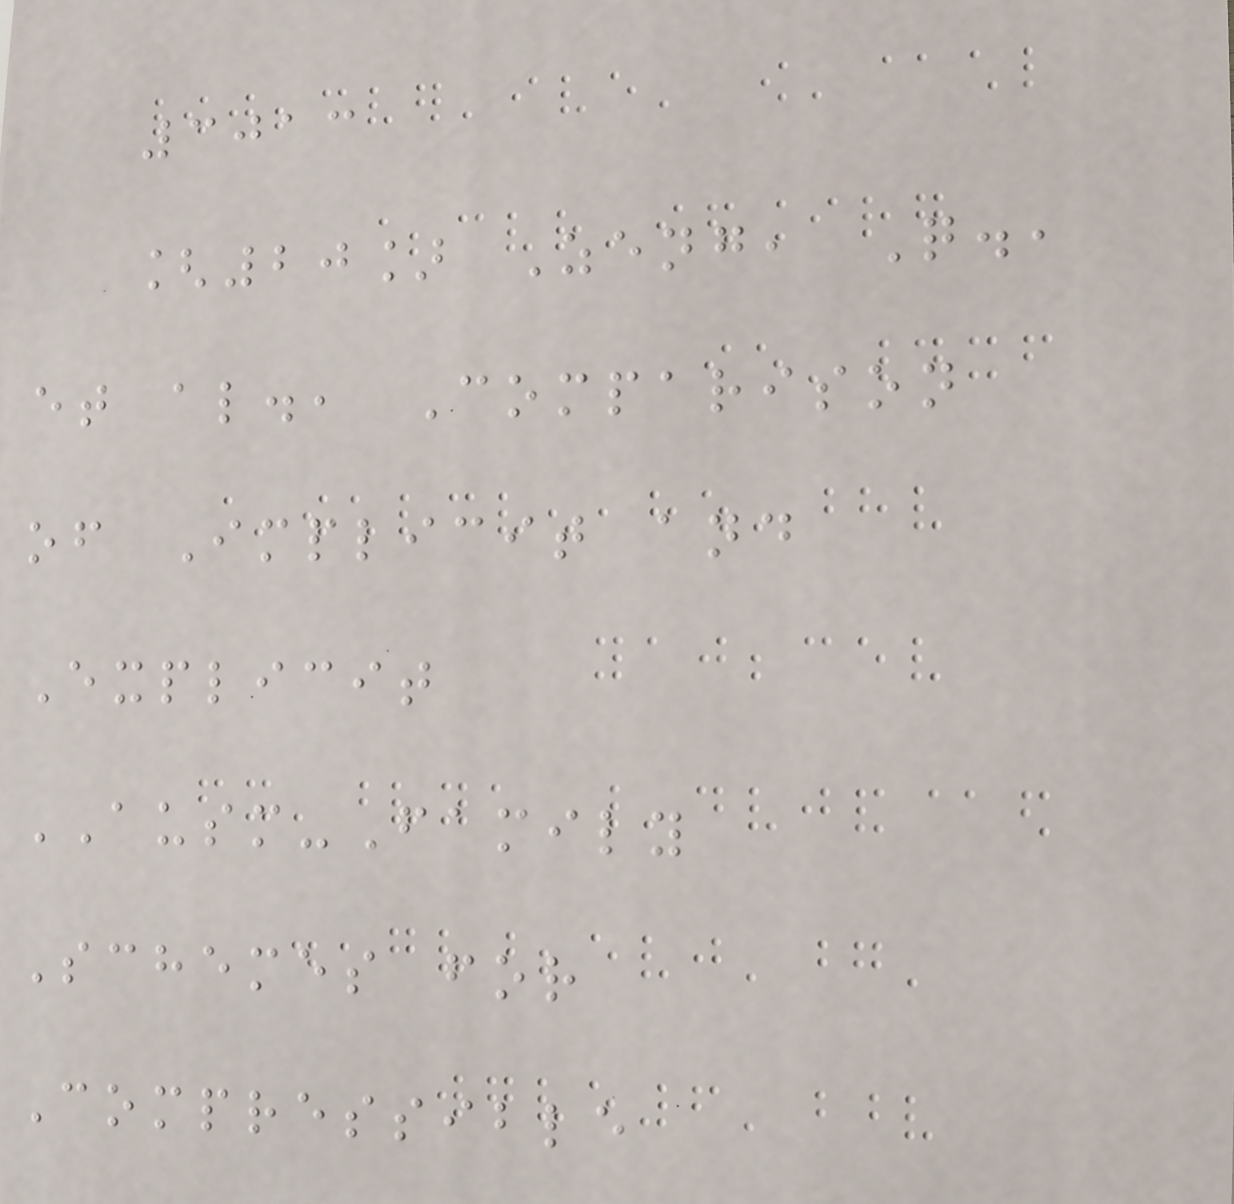3013
[20] Zeng, Q.,
et al., Comparison
of Implicit and
Explicit
AUSM-Family
Schemes for
Compressible
